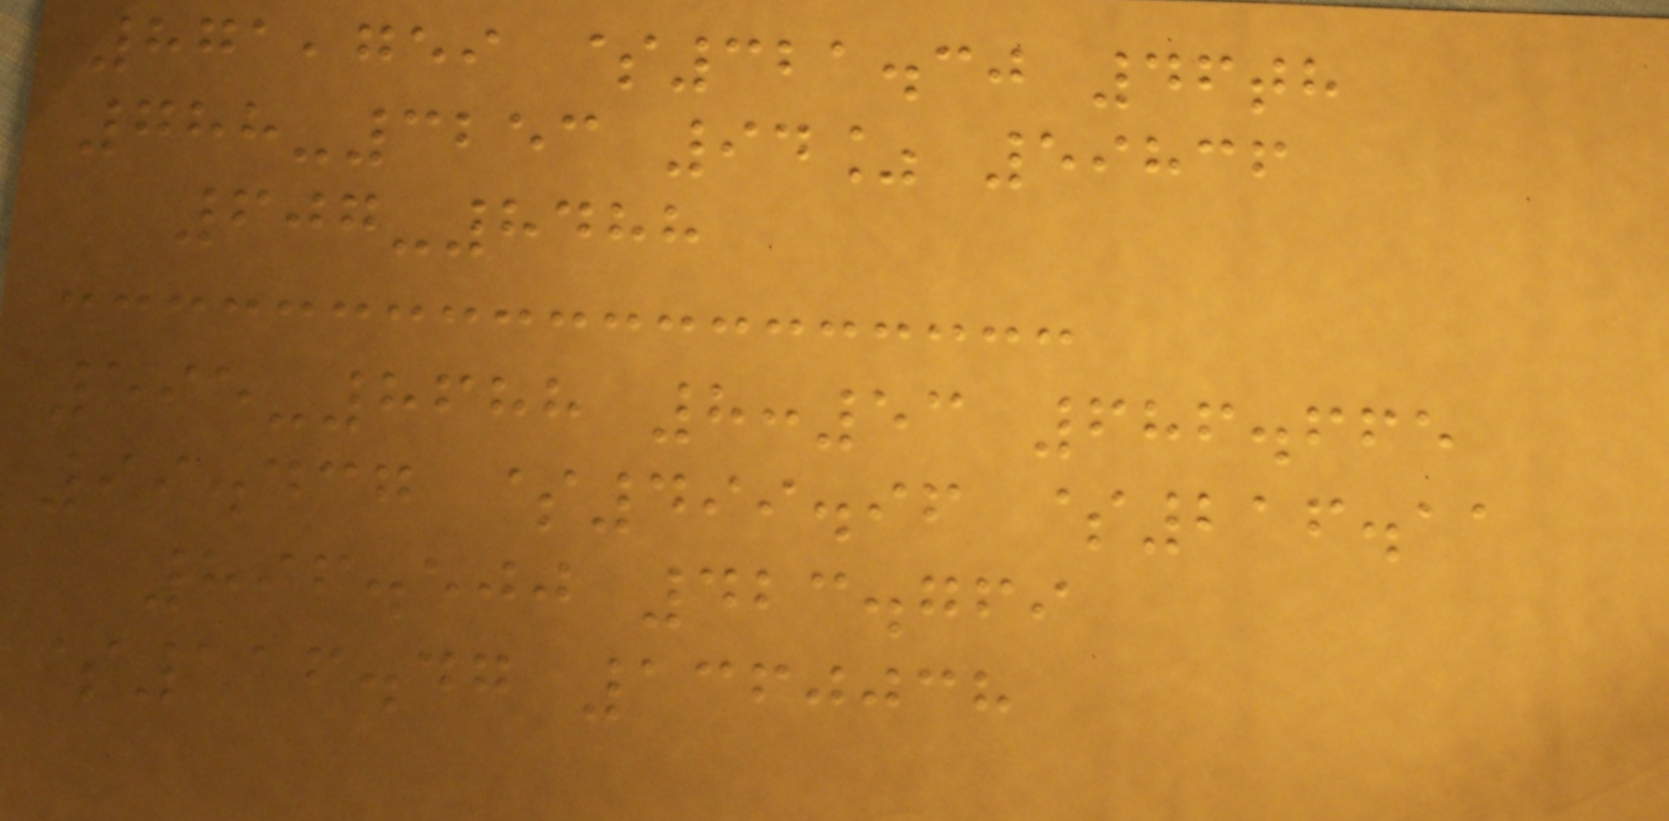871,759 $321.30 46th
788-3253 94% 59836
607-8488
595-8688 8:53 686.665
99.437 $499.96 $216.11
896.500 423.769
$116.47 1360038
